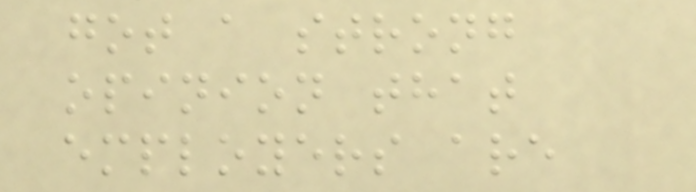got a strong
opinion that
employers are
